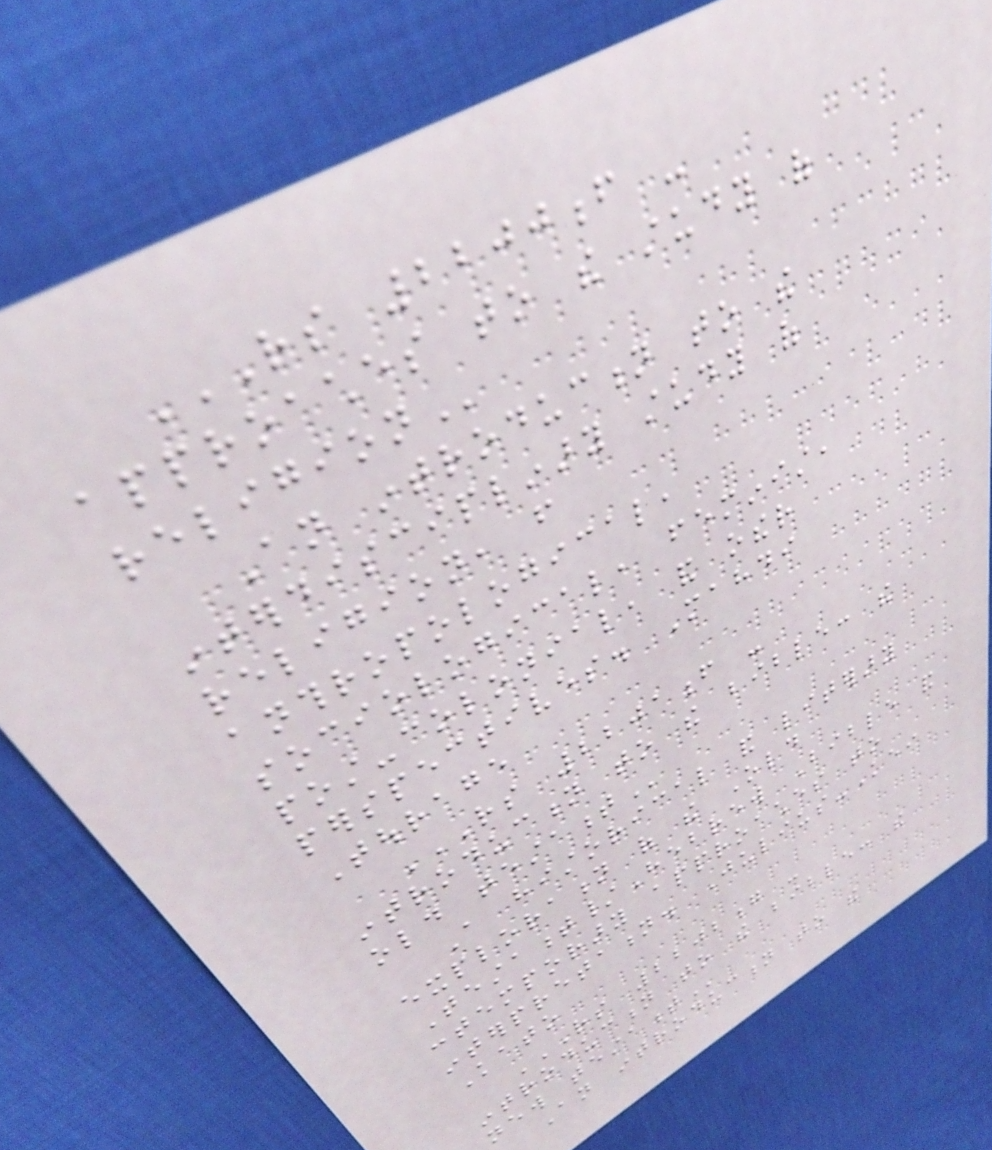RS 2200F -
APPROACHES TO THE STUDY OF
RELIGION
An introduction to the
interdisciplinary study of
religion, from
anthropological,
sociological, feminist,
post-colonial, and other
perspectives. Mahdi
Tourage
RS 2201F -
INTRODUCTION TO THE BIBLE: THE
OLD TESTAMENT
A historical and literary
exploration of the Old
Testament/Hebrew Bible and
contemporary approaches to
interpretation. Julius-Kei
Kato
RS 2202G -
INTRODUCTION TO THE BIBLE: THE
NEW TESTAMENT
An introduction to the
